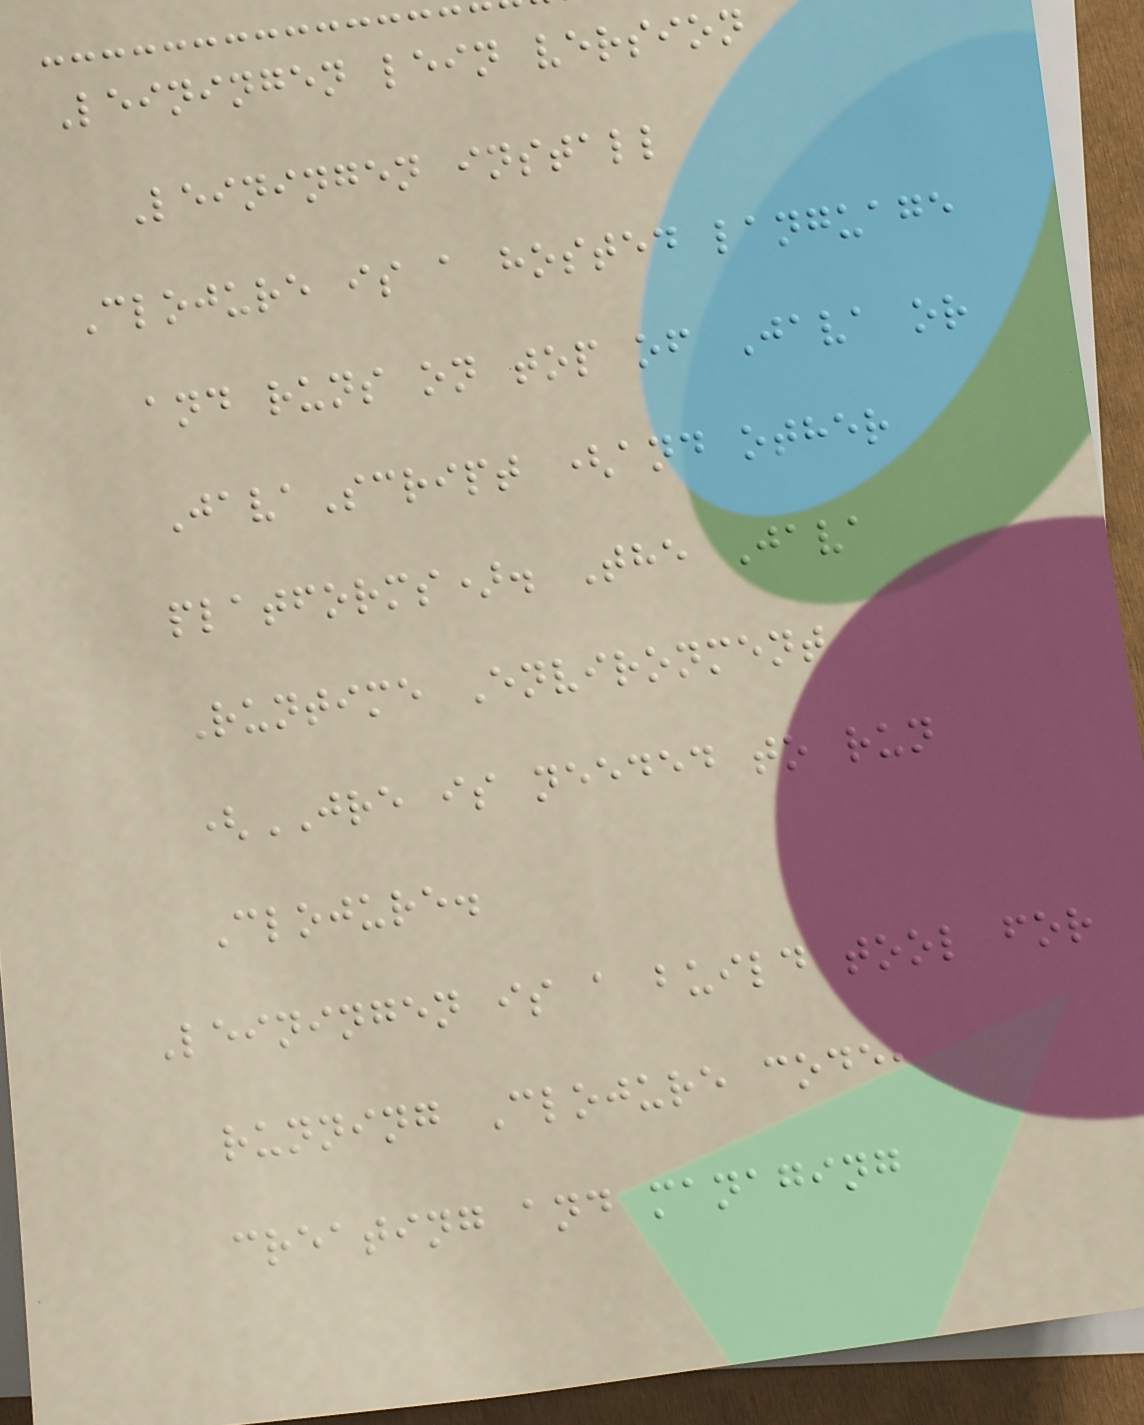Leiningen lein version
Leiningen install
Clojure is a hosted language
and runs on top of Java or
JavaScript (and other
platforms). The Java
Runtime Environment
(JRE is needed to run
Clojure.
Leiningen is a build tool for
running Clojure code,
creating and managing
